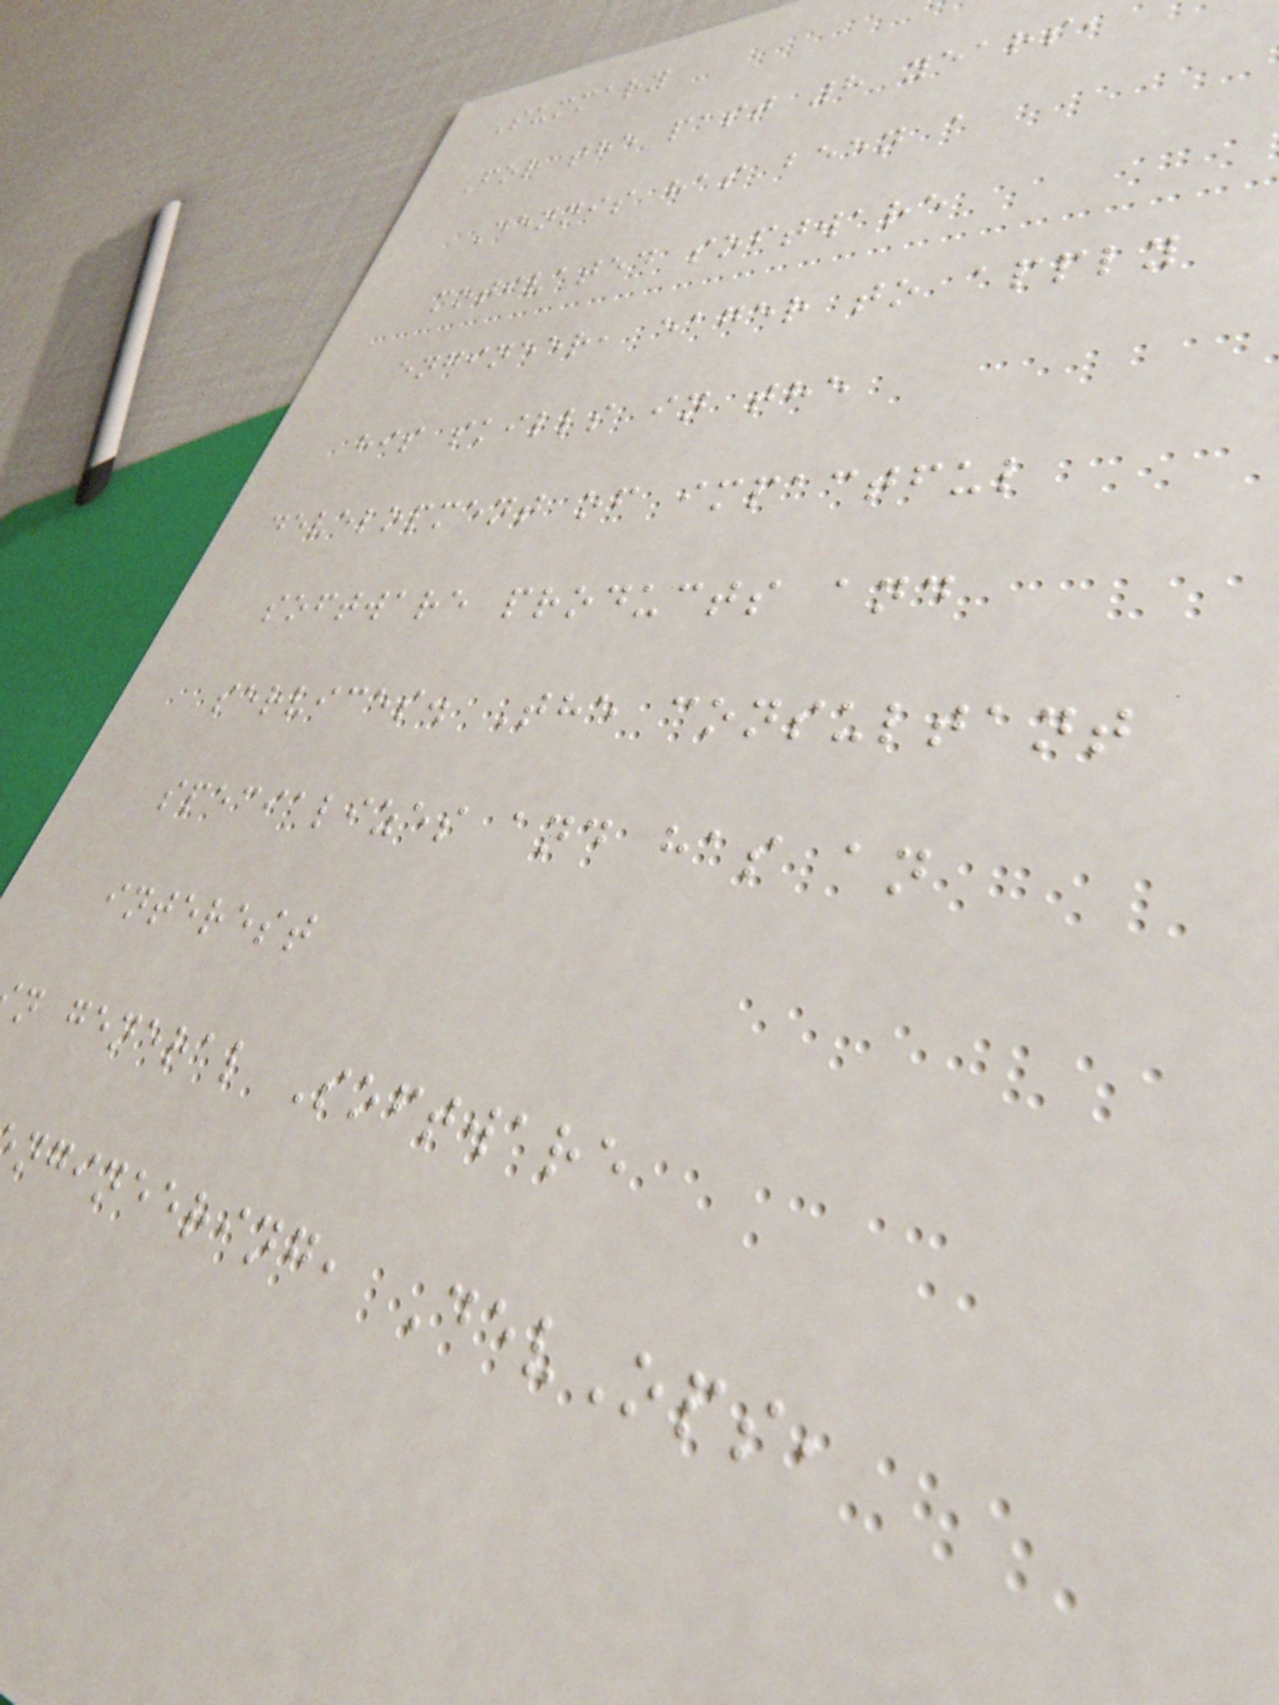Summary
For the past 8 years,
Dennis has been a
motivated software
engineer, eager to apply
his skills in the
development of impactful
software products and
services. The consultant
specializes and has an
interest
n general Software
ngineering, DevOps,
